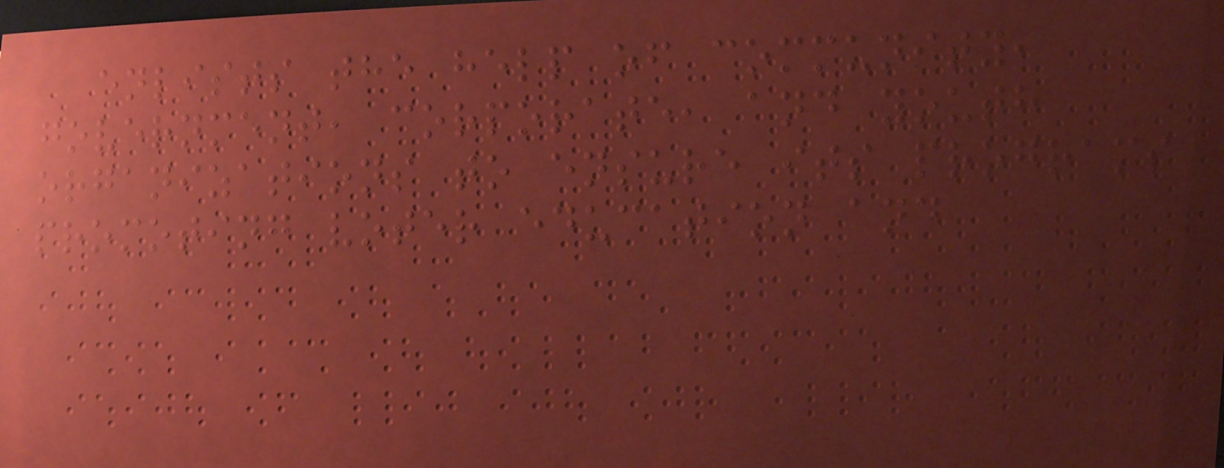enlists the help of community,
government, corporate, and youth
organizations to ensure its programs
promoting voter education and
